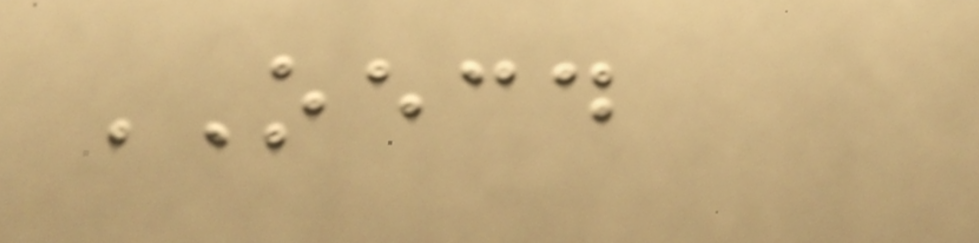OECD
